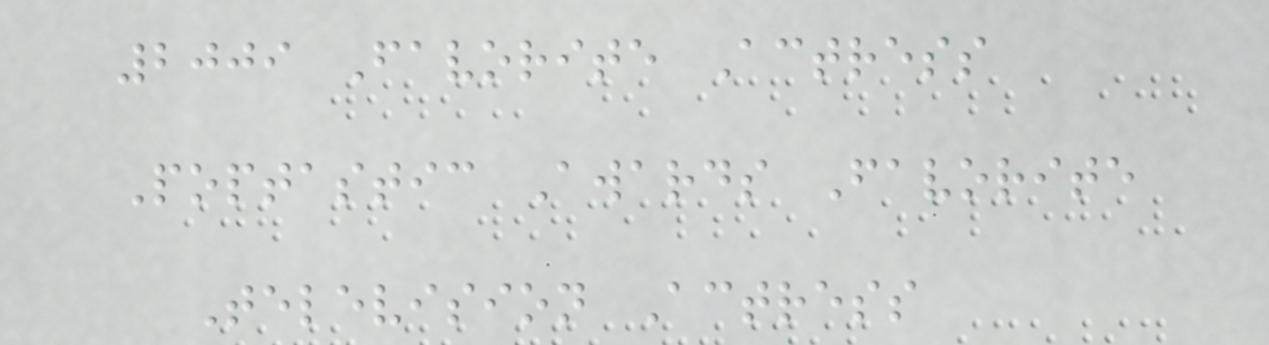2009 Favorite Actress
Poptastic Awards Favorite
Television Actress
